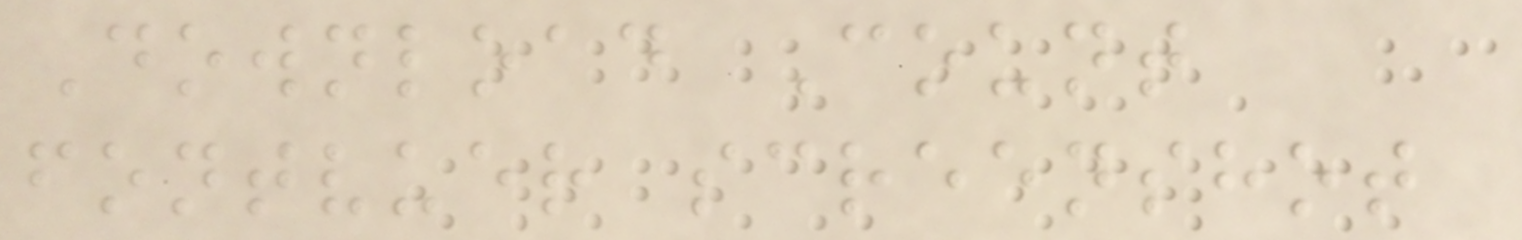Download Count
fontvuer screenshot
